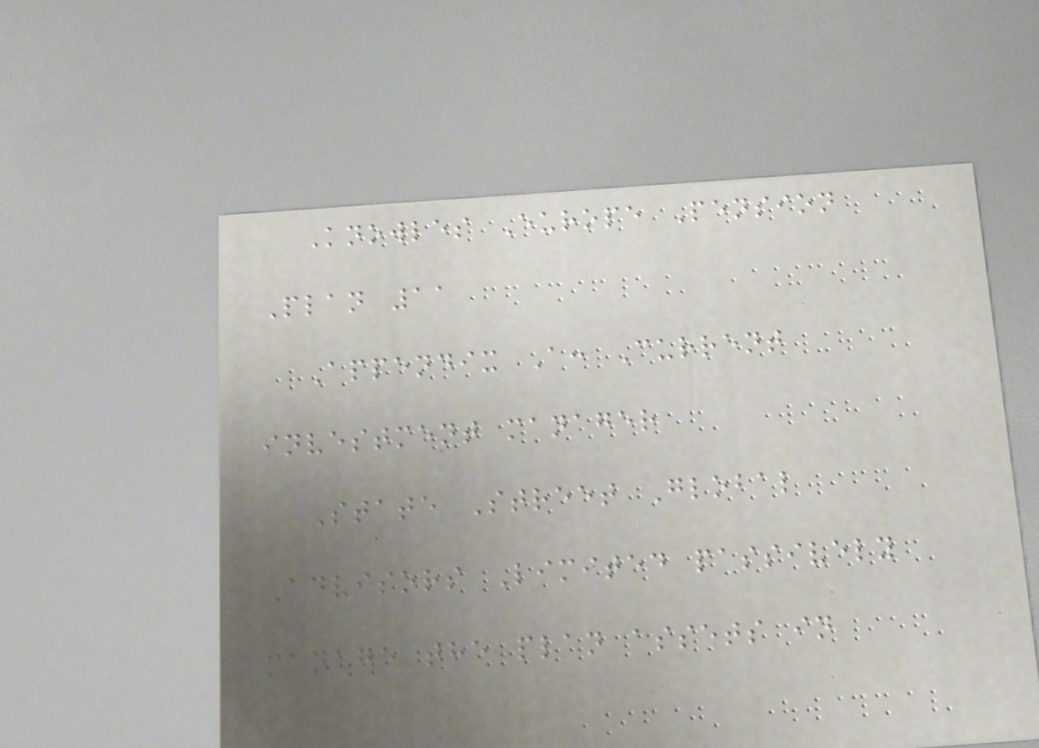Knowles Europe Pension
Plan 11
Appendix A: Current
investment manager
State Street Global
Advisors Limited passively
manage the plan assets in
